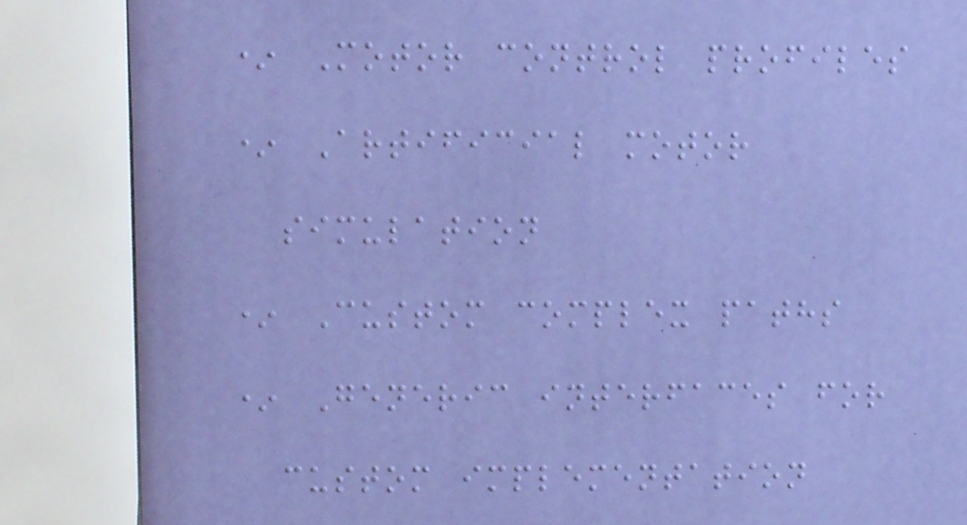* Motor control profiles
* Artificial motor
simulation
* Custom complex paths
* Generic interfaces for
custom implementation
